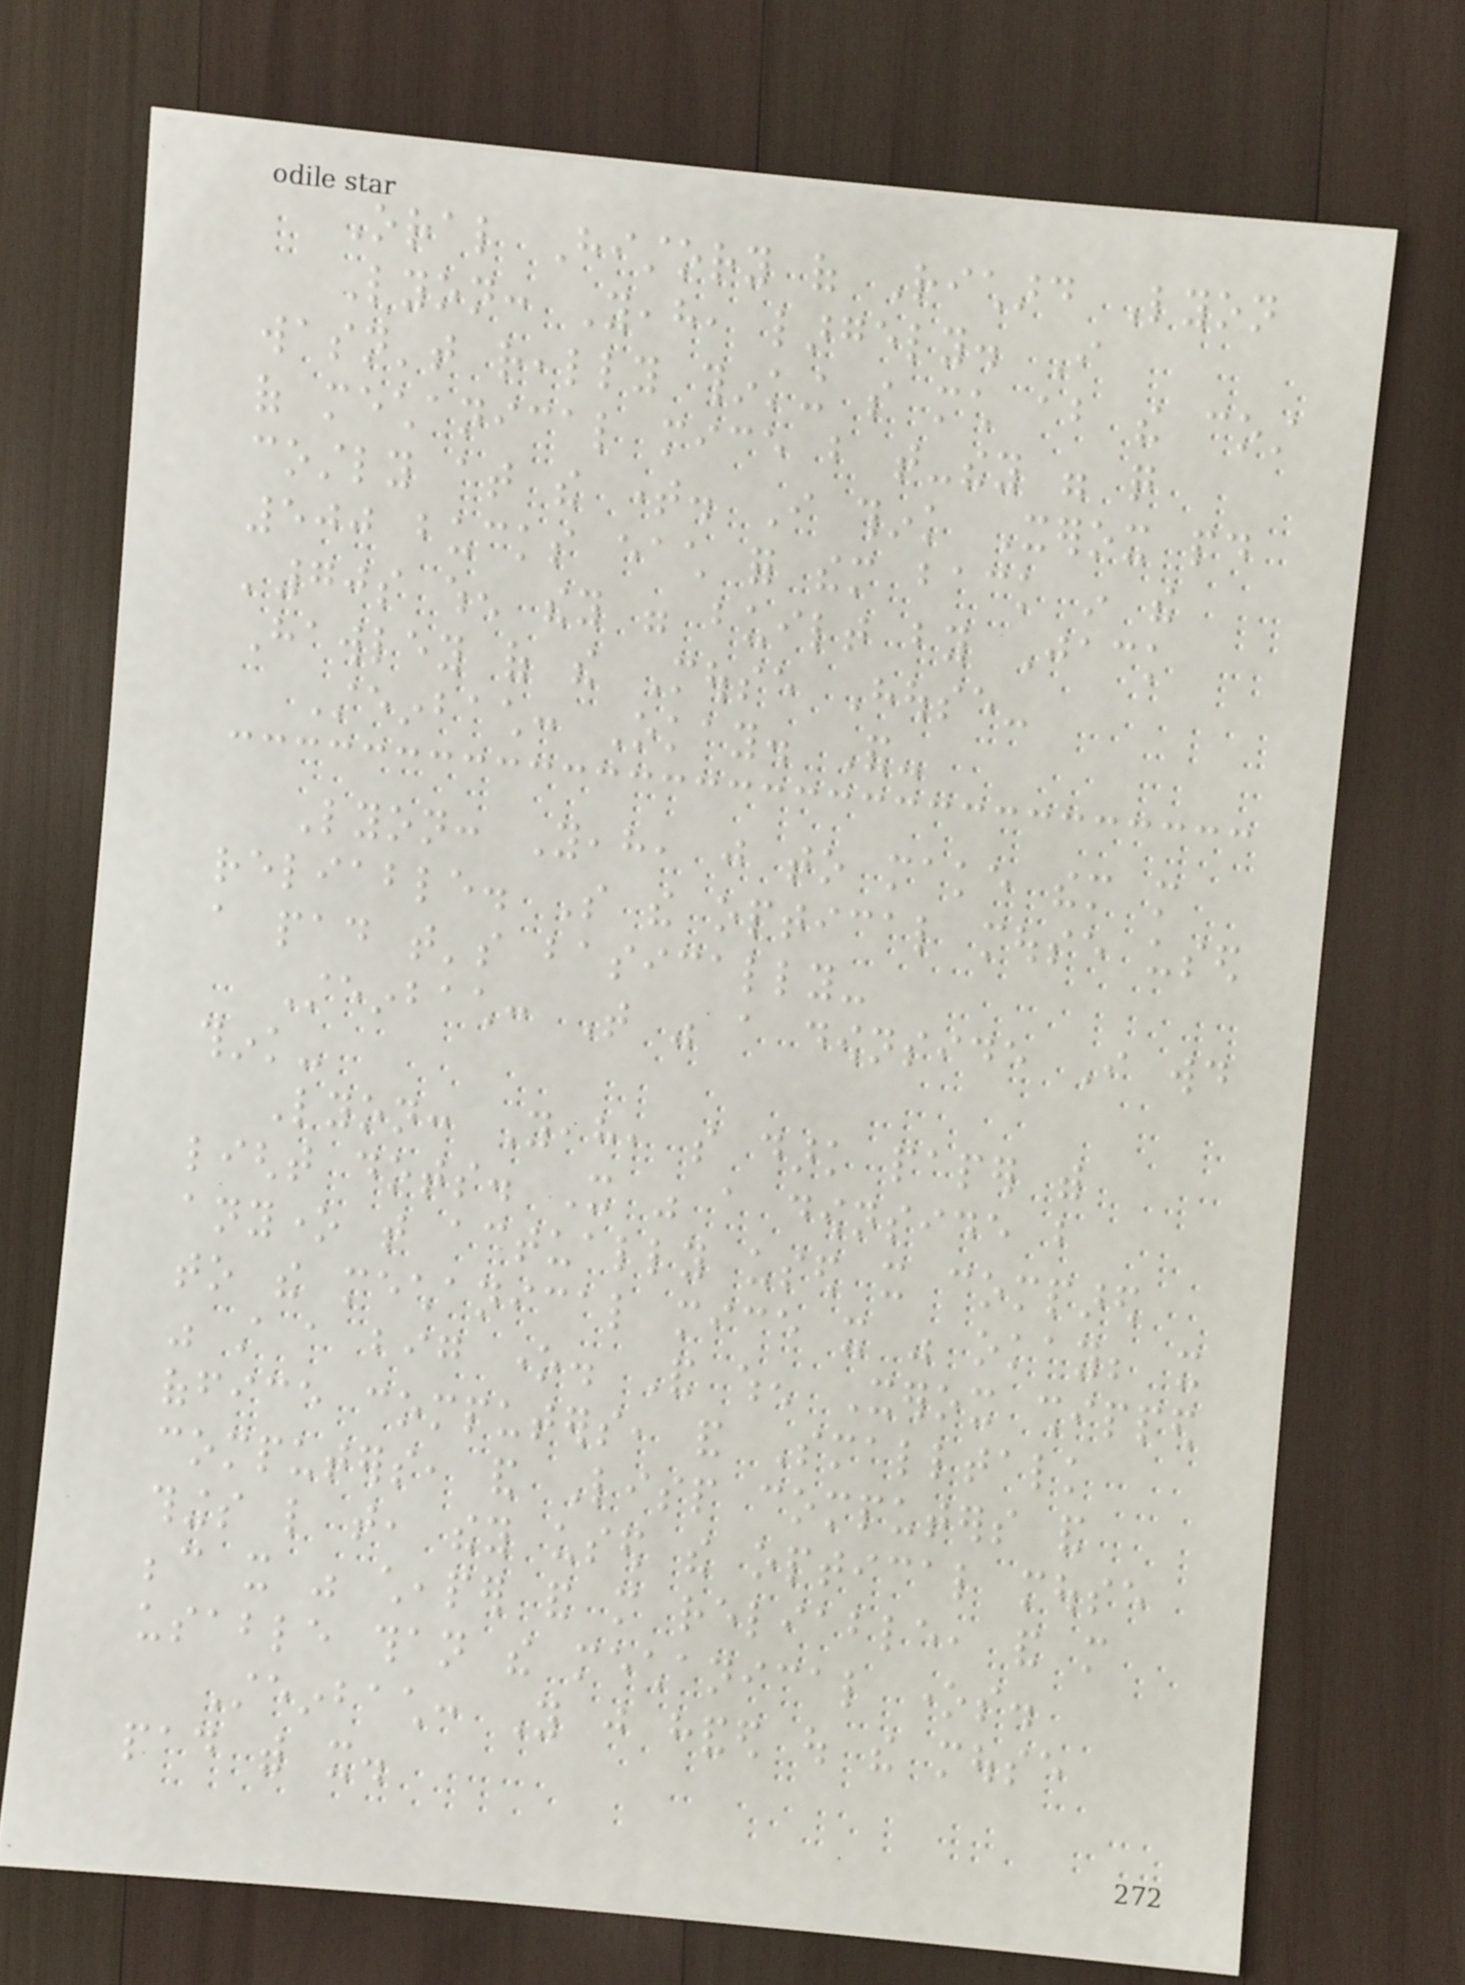Oral History of Richard Lyon
Lyon: Yeah, largely. I
wasn't really thinking so much about the cost
of mechanical mice but that-they were quite
costly at the time. I think Xerox paid
500 bucks each for them back in the
'70s when they were built by Jack
Hawley of the Mouse House-
Steinbach: Okay. And-
Lyon: Yeah, just to make them more
reliable. So the optical mouse used
a pad that's basically-
Steinbach: That was a downside I would
think-
Lyon: Yeah, so dark paper with
light dots. It was a downside but
anyone that actually used it compared
to the mechanical mice it was okay; it
was still a big one. And when Xerox shipped
office computers, and Smalltalk
computers, and Lisp computers and
things like that, they used the optical mouse
because it was cheaper and more reliable, and more
usable than the mechanical ones.
Steinbach: You just handed out the mouse
pad with it.
